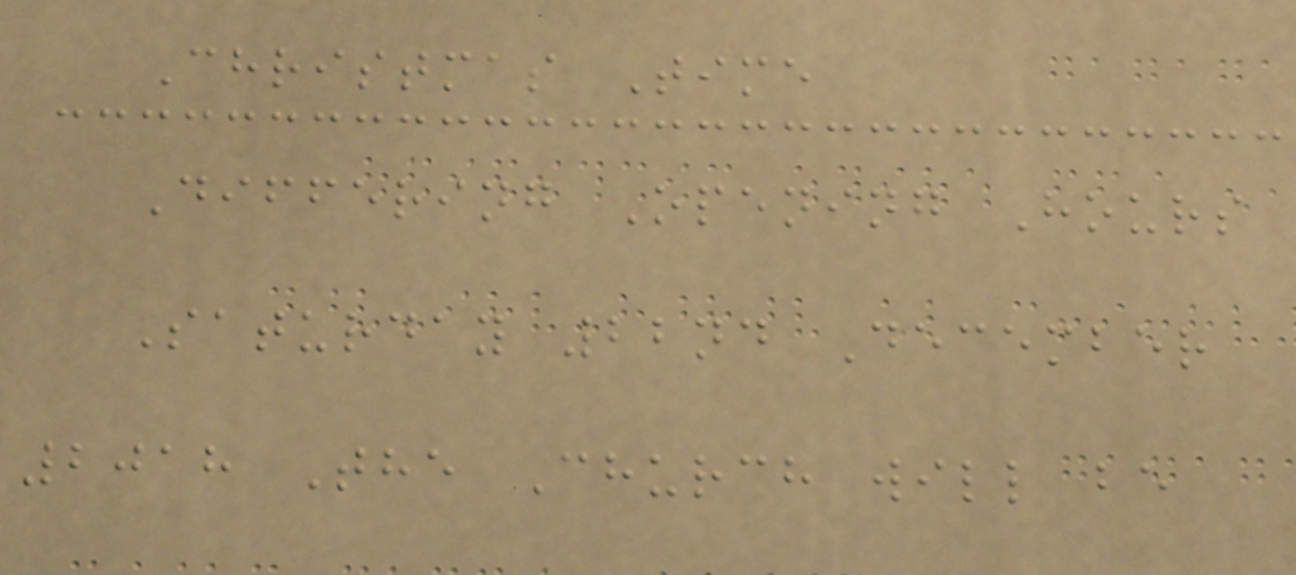Christmas Time
Differing Opening Hours
Saturday 22nd December
2018 The Church will be
